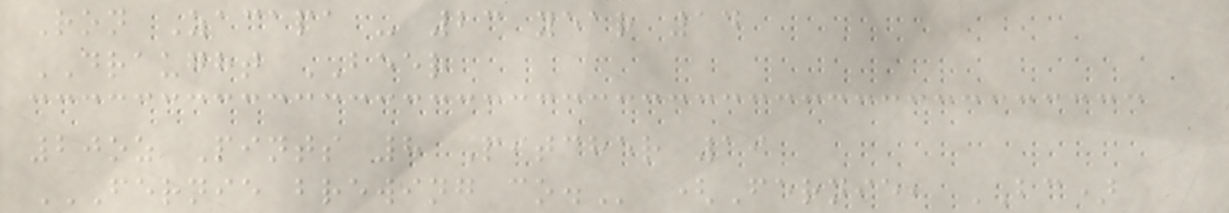Ron Zacapa - 23 year 14
DRAUGHT BEER
20oz Pints 8 Pitcher 19
FERNIE BREWING CO. (Fernie, BC)
